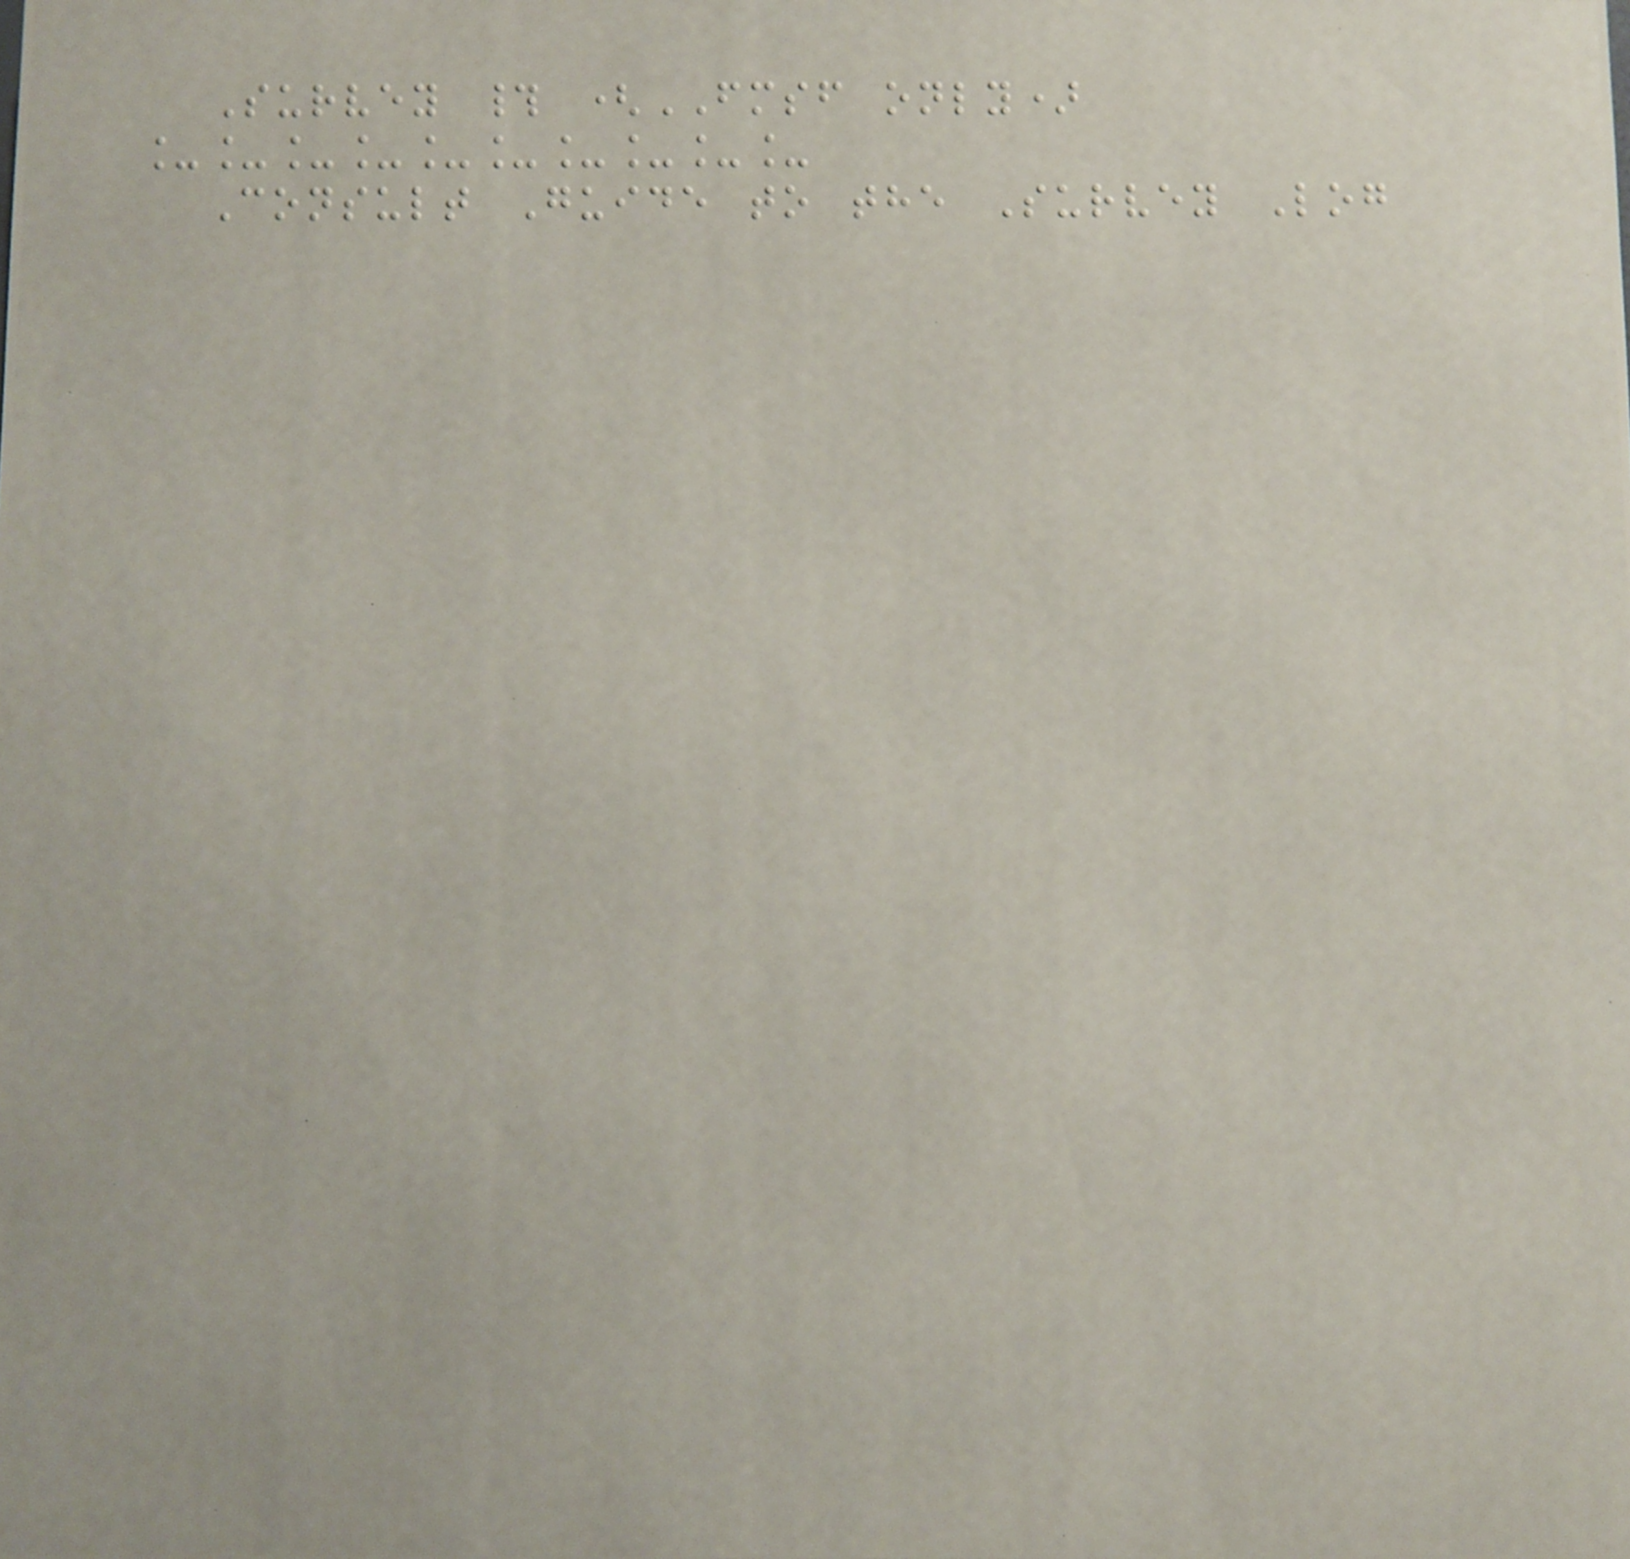Survey # (FMSF only)
__________
Consult Guide to the Survey Log
